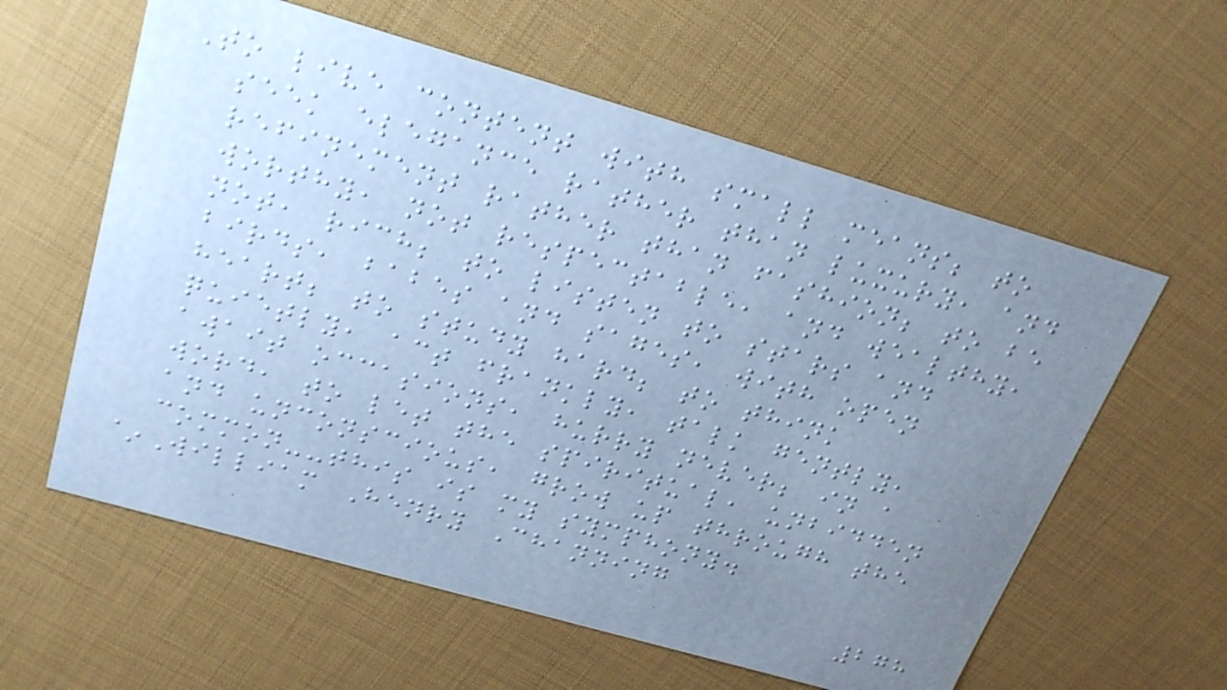To live content with small means; to
seek elegance rather than luxury, and
refinement rather than fashion; to be
worthy, not respectable, and wealthy,
not, rich; to listen to stars and
birds, babes and sages, with open
heart; to study hard; to think
quietly, act frankly, talk gently,
await occasions, hurry never; in a
word, to let the spiritual, unbidden
and unconscious, grow up through the
common--this is my symphony.
~William Henry Channing
278
